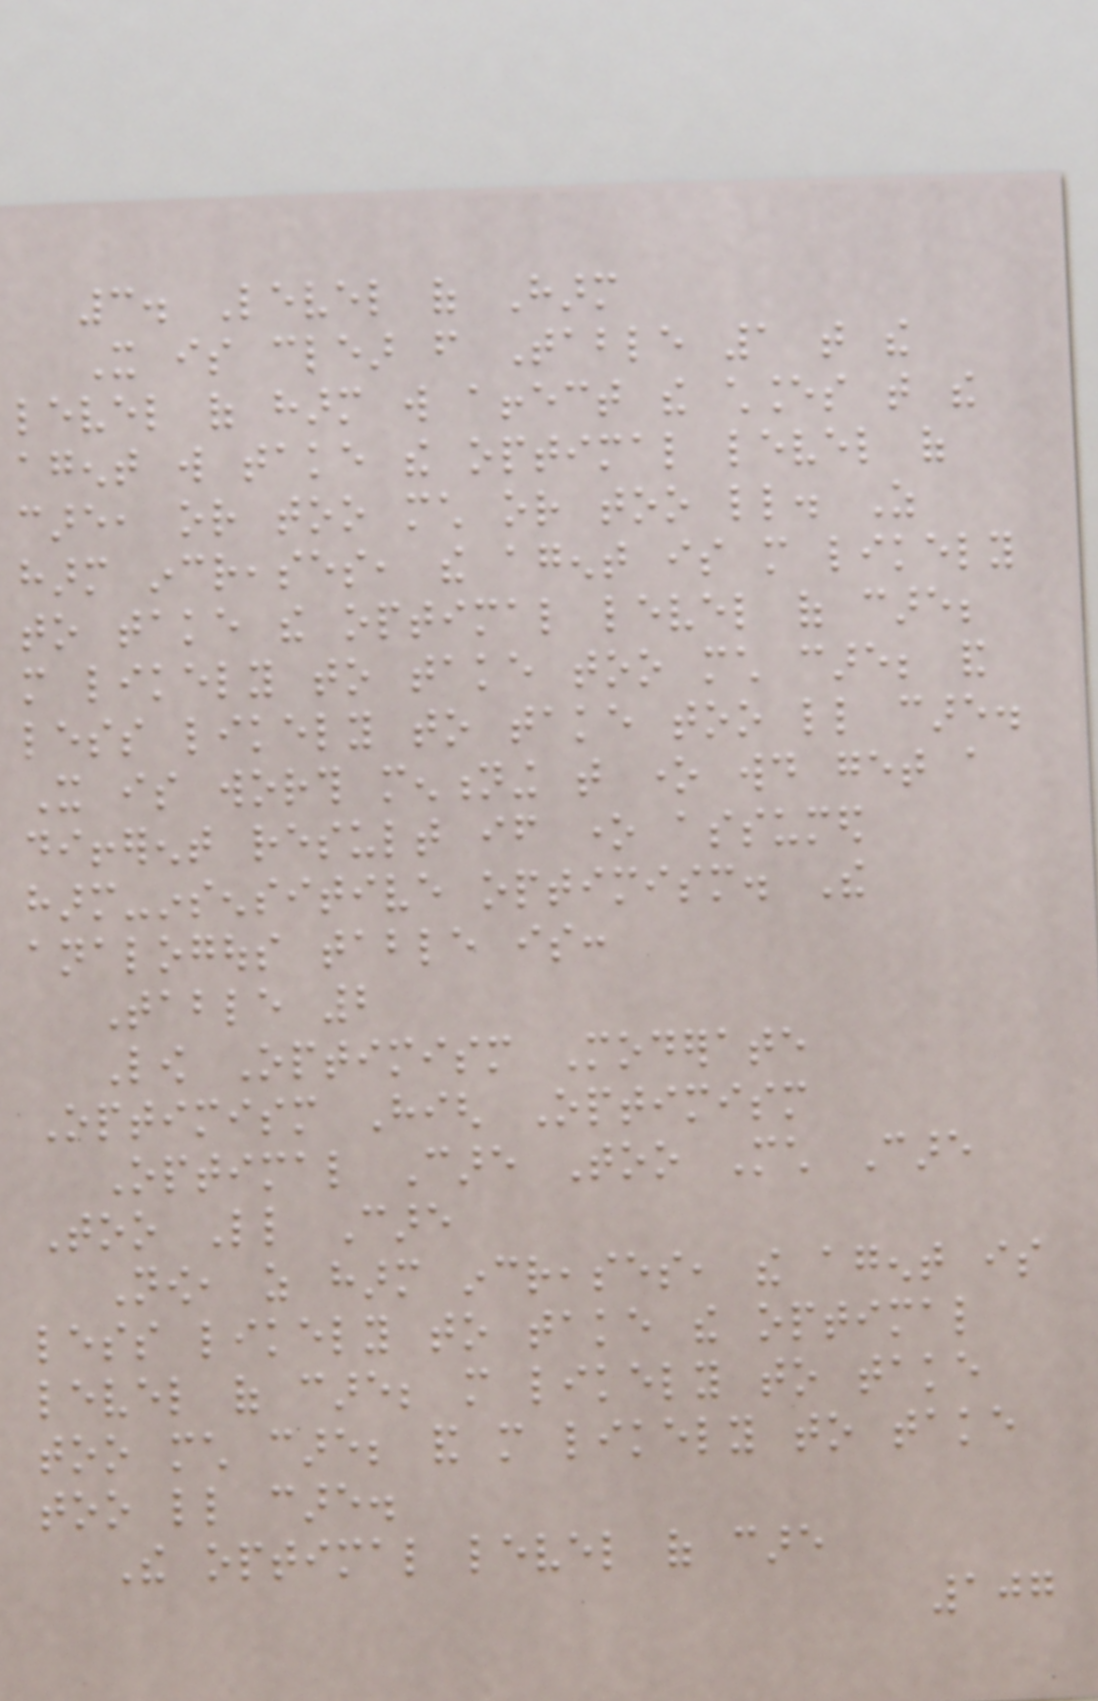3. Level of Harm
It is clear from Table 1 that the
level of harm will affect the chances that the
agent will take the optimal level of
care, or too much or too little. As
harm increases, the agent is more likely
to take the optimal level of care;
more likely to take too much care; and
less likely to take too little care.
It is worth mentioning that one would get a
different result if one assumed
harm-insensitive optimism. The
analogous table is:
Table 2
Low Optimism Moderate
Optimism High Optimism
Optimal Care Too Much Care
Too Little Care
Now, as harm increases, the agent is
less likely to take the optimal
level of care; more likely to take
too much care; and more likely to take
too little care.
The optimal level of care
107
